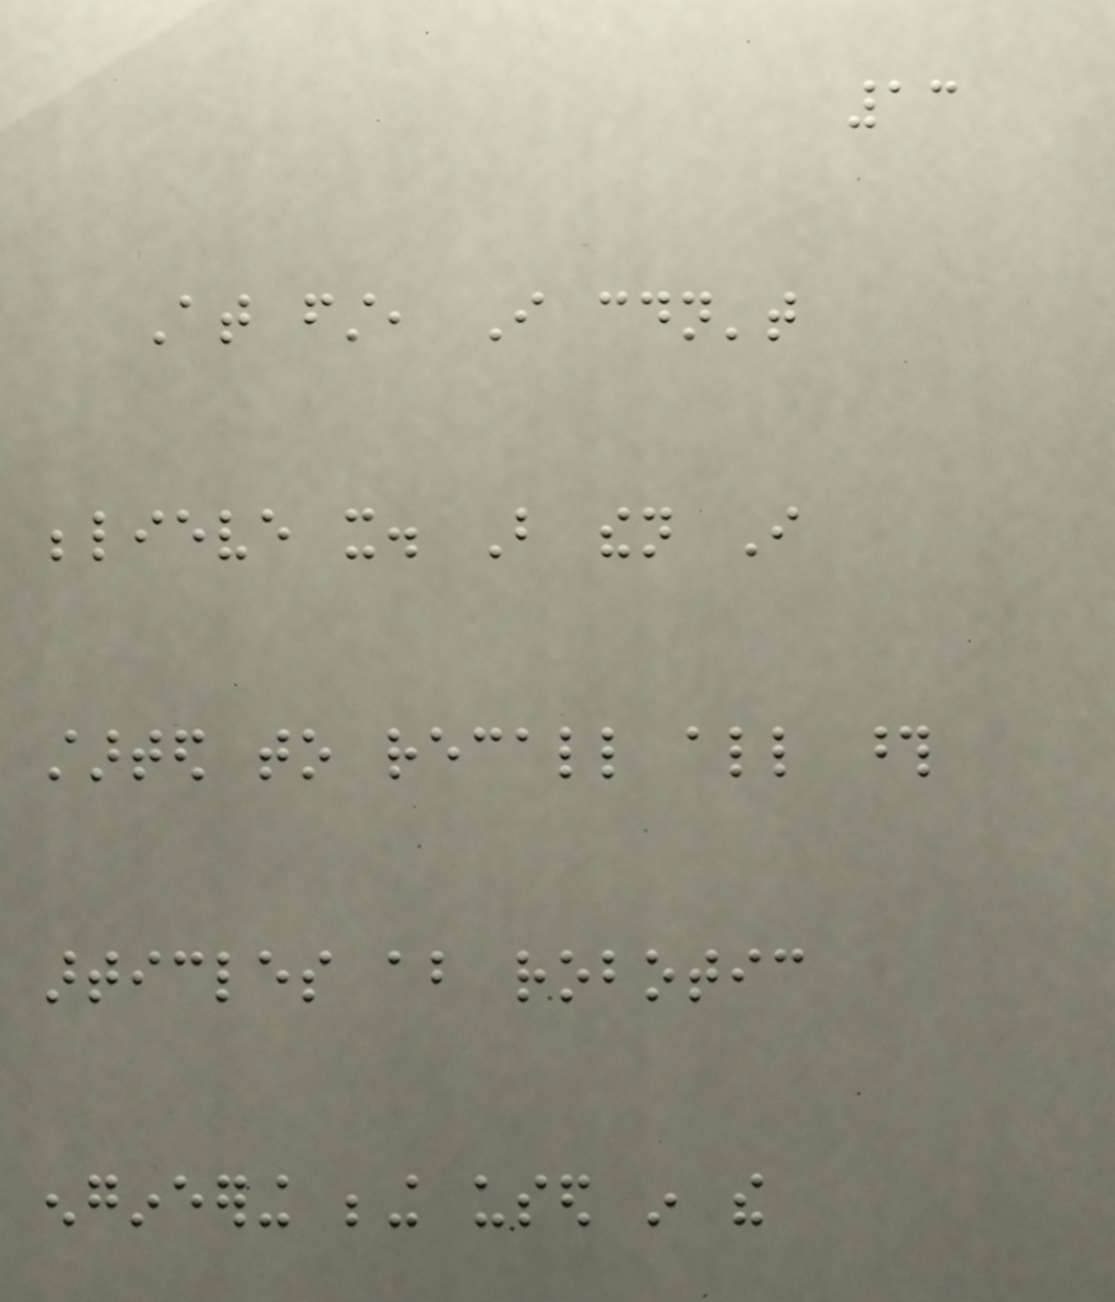13
At first, I couldn't
believe it. But then I
started to recall all those
articles about robotic
engineering being used in the
